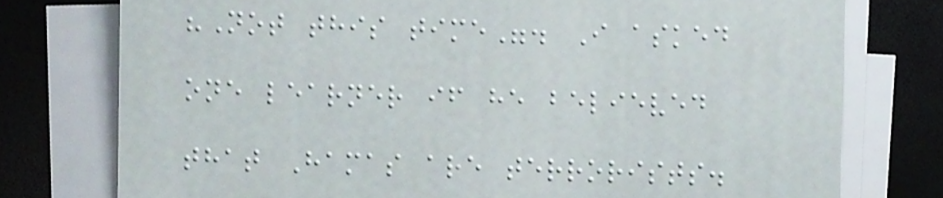"Not this time". I asked
one learner if he believed
that Hamas are terrorists.
